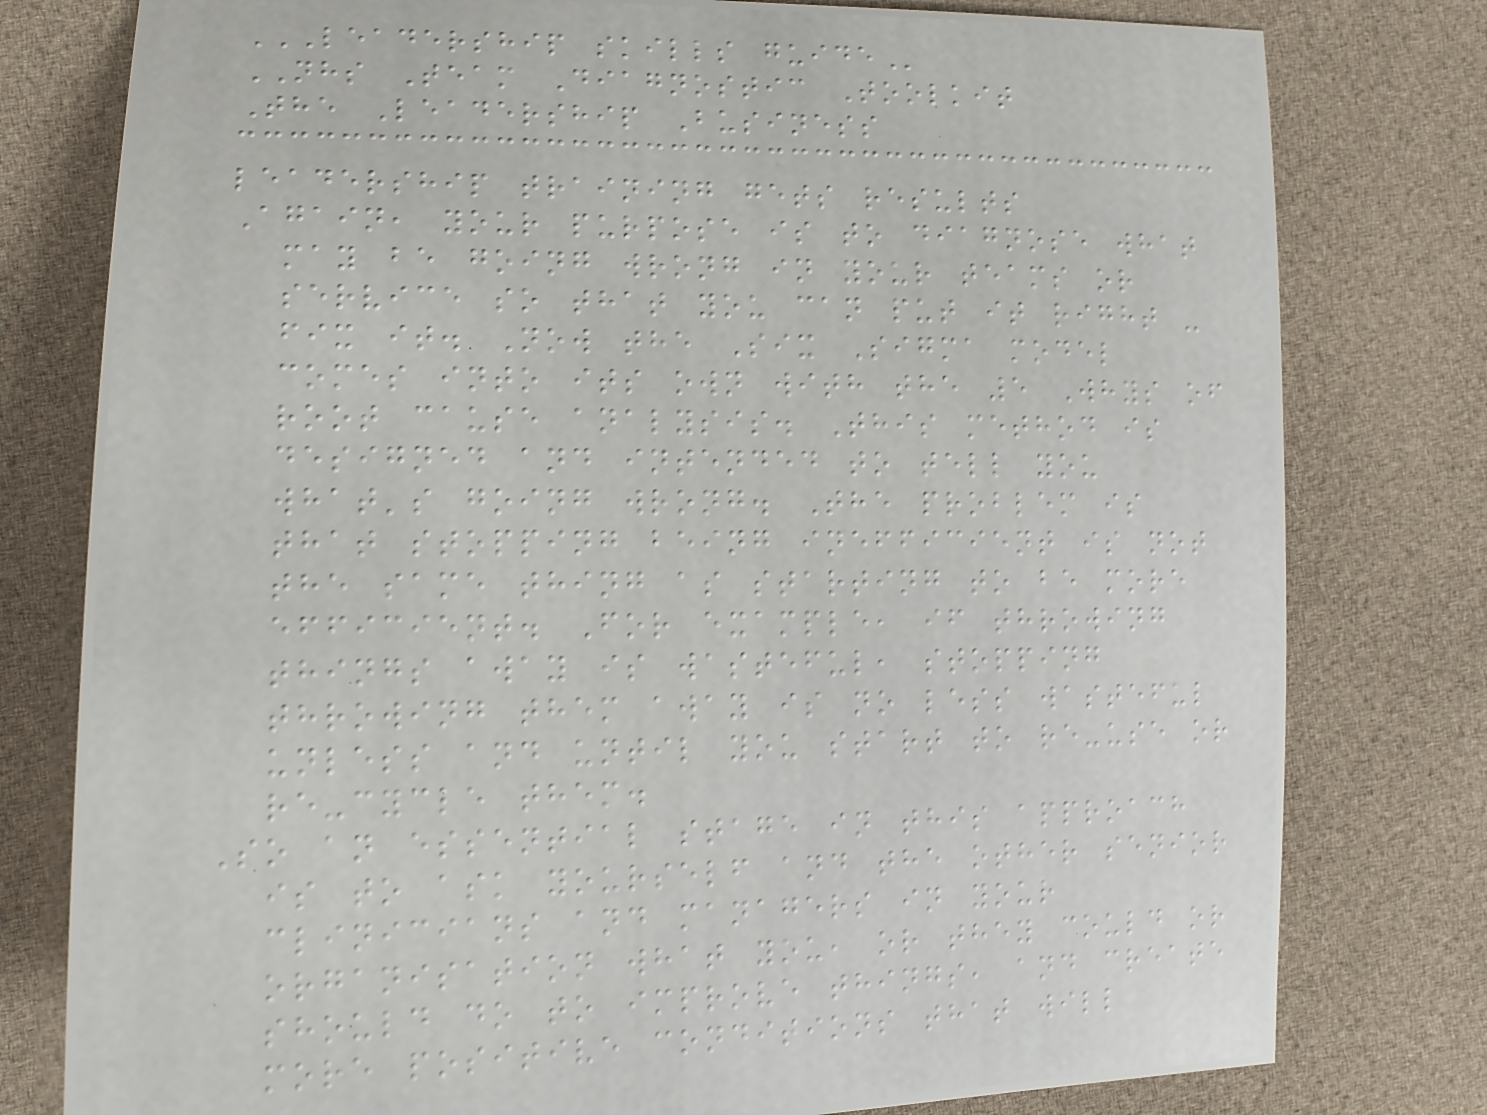LEADERSHIP SKILLS GUIDE
NHS Team Diagnostic Toolkit
The Leadership Business
leadership training gets results
Again, your purpose is to diagnose what
may be going wrong in your teams or
service so that you can put it right -
fix it. Now the Six Sigma model
comes into its own with the 5 Whys of
root cause analysis. This method is
designed and intended to tell you
what's going wrong. The problem is
that stopping being inefficient is not
the same thing as starting to be more
efficient. For example, if throwing
things away is wasteful, stopping
throwing them away is no less wasteful
unless and until you start to re-use or
re-cycle them.
So an essential stage in this approach
is to ask yourself and the other senior
clinicians and managers in your
organisation what you, or they could or
should do to improve things, and create
more positive conditions that will
